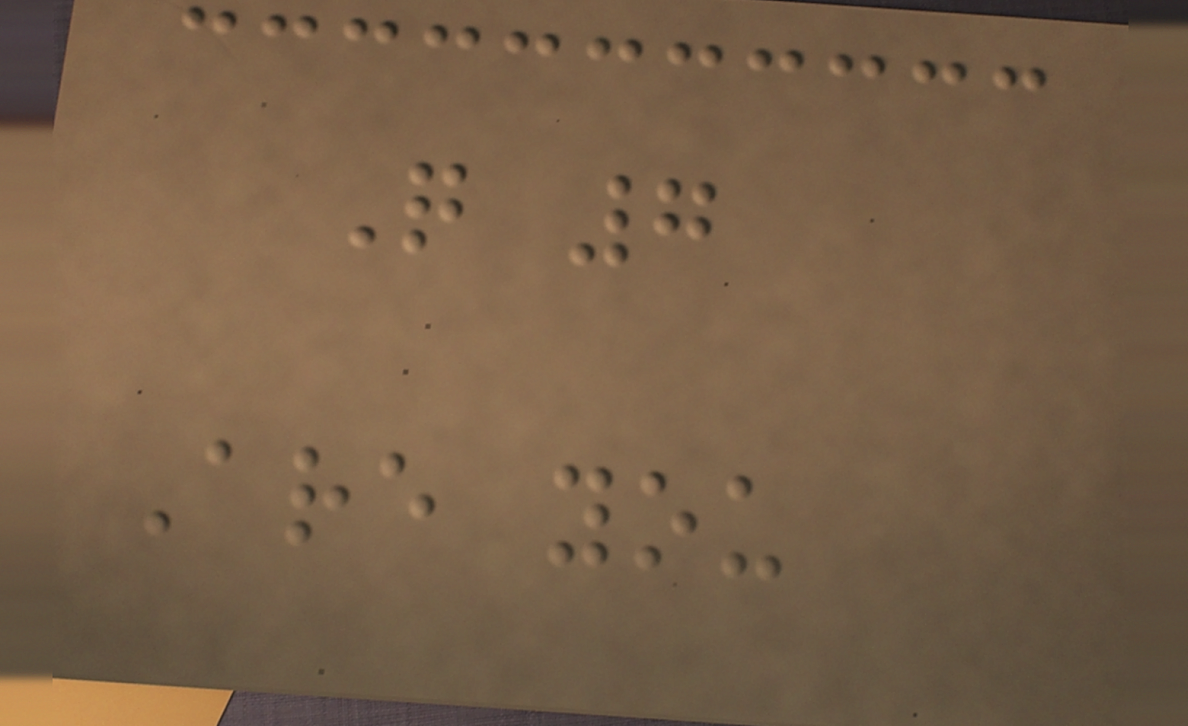Q 7
Are you
